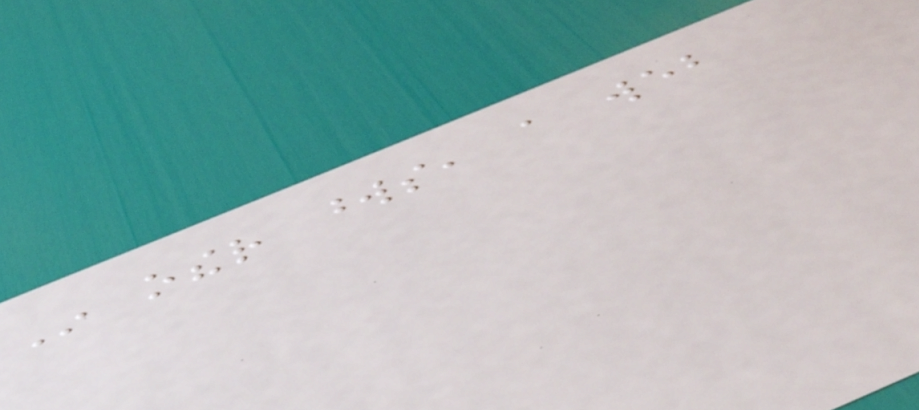In other words, a web
